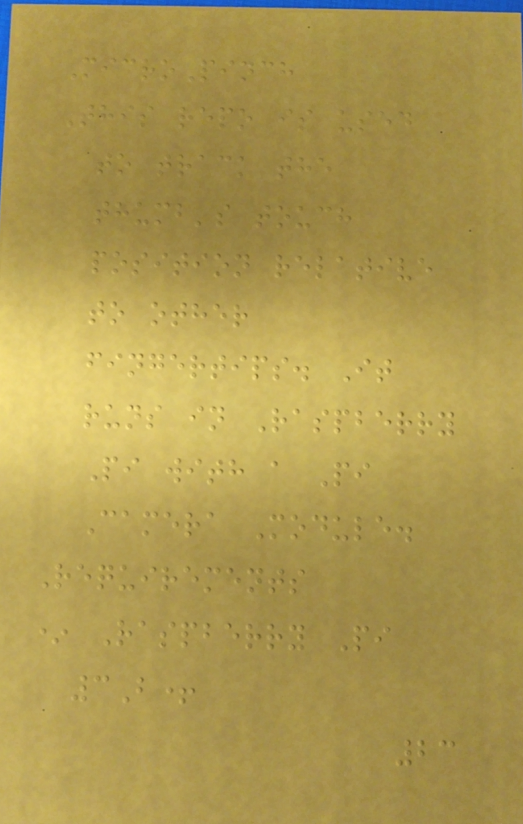MicroPinch
This repo is used
to track the
thumb's touch
position relative
to other
fingertips. It
runs in Raspberry
Pi with a Pi
Camera Module.
Requirements
* Raspberry Pi
3B+
23
